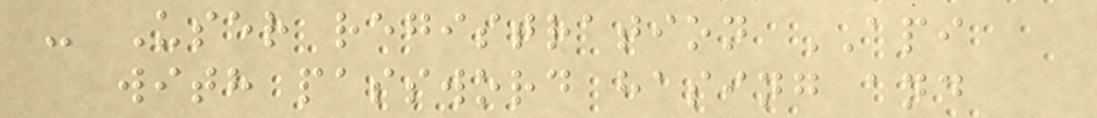- User registration API
with password hasing and
